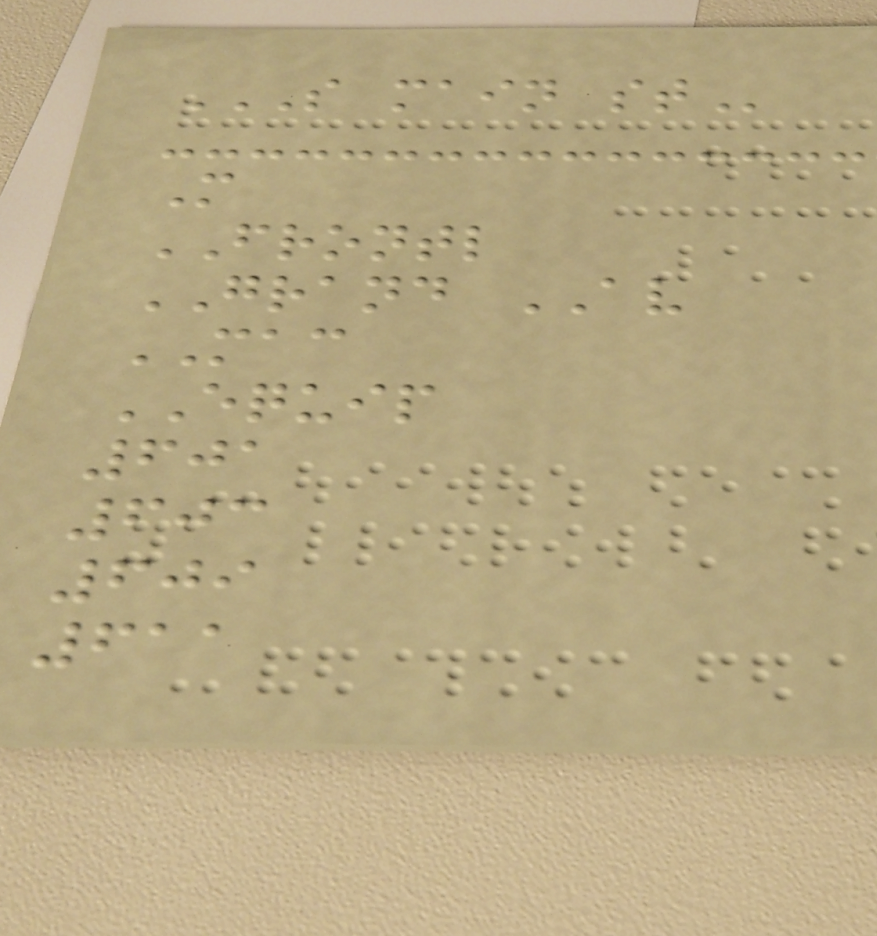S MAIN ST
M
FRONTL
GRAND AV
MAC
EQUIP
601
603
609
611
